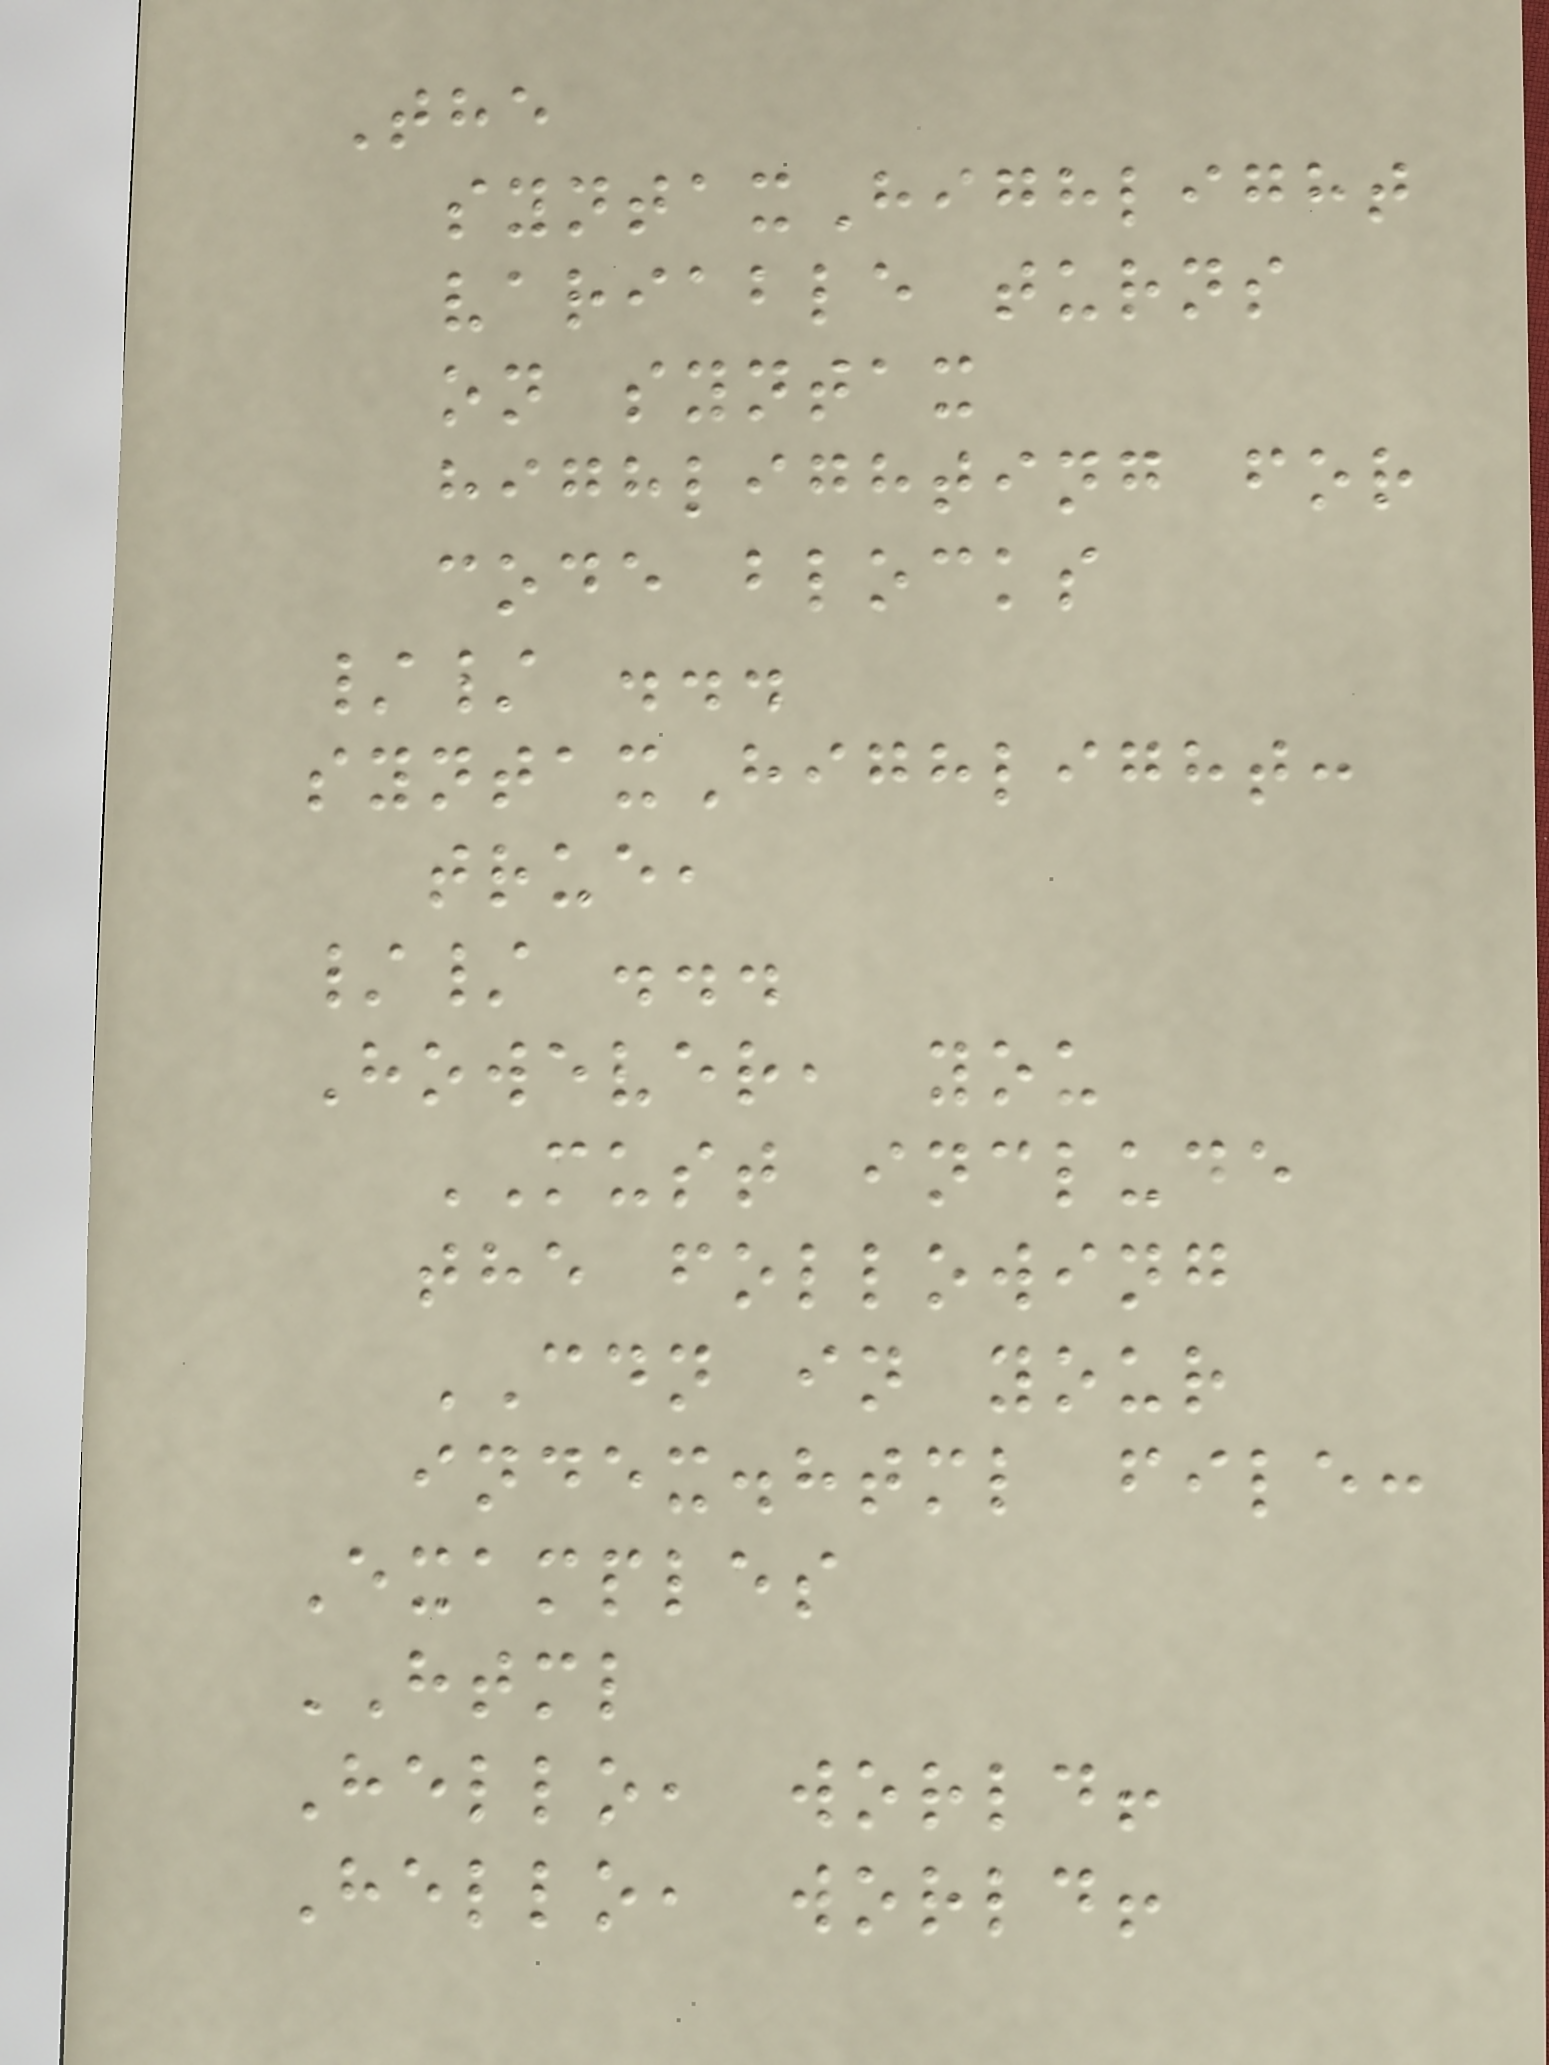The
syntaxHighlight
variable turns
on syntax
highlighting for
code blocks
// ...
syntaxHighlight:
true,
// ...
However, you
MUST include
the following
CDN in your
index.html file:
Examples
HTML
Hello, world!
Hello, world!
